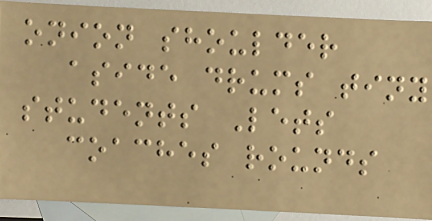onion shoulder
aside drums tiny
students Lets
coaches rounds
